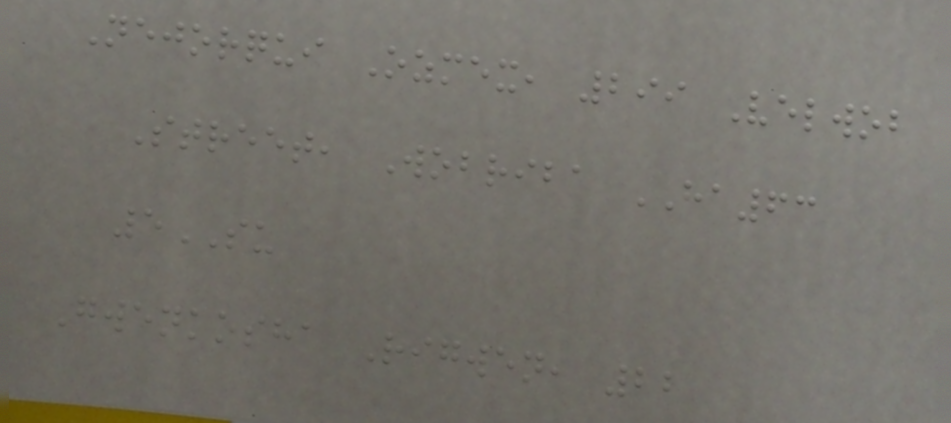Nejorqui Ozmex, 299 Velwob
Street, Wobriba HA63
5SU
Gwenkosha Rigwen, 22
